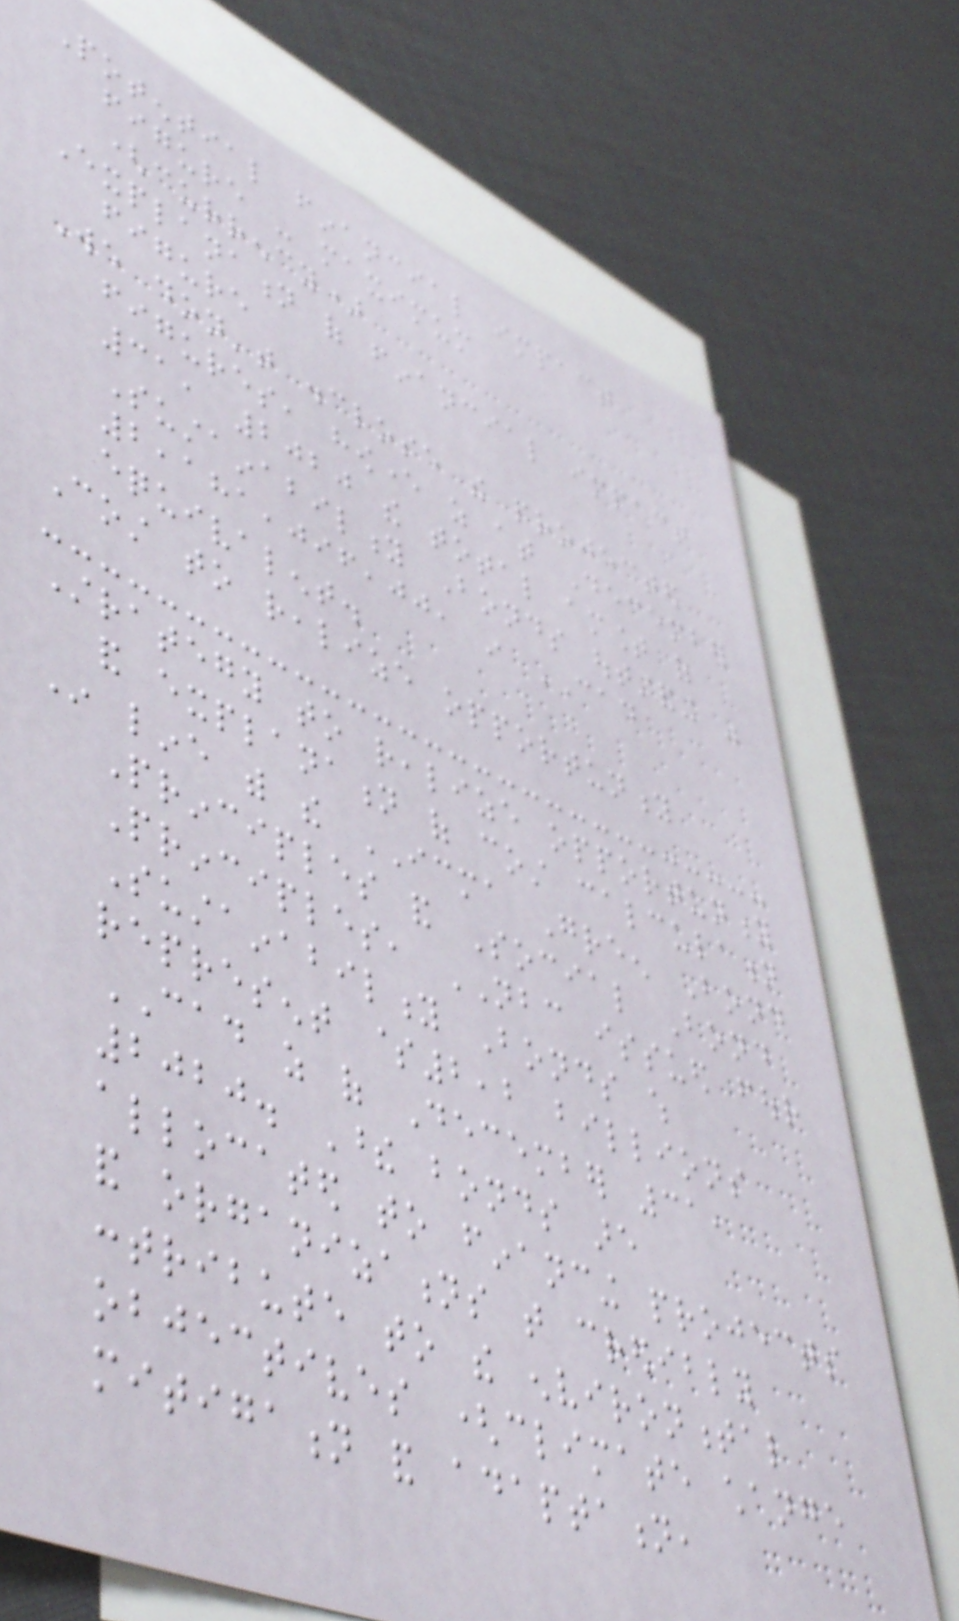Potential financial impact
figure - maximum
(currency)
Explanation of financial impact
figure
We don't disclose the projected
figures, however as at December
31, 2020 the total amount of
Sustainability Bonds outstanding was
2,181,096,00, in CAD
equivalent.
Cost to realize opportunity
Strategy to realize opportunity
and explanation of cost calculation
In line with the ICMA Green Bond
Principles and Social Bond
Principles, NBC issued four
Sustainability Bonds which
represent $2,2 billions
CAD as of December 31,
2020. These bonds are
allocated to financing projects
and organizations that credibly
contribute to the environmental
objectives (climate change
mitigation and adaptation,
